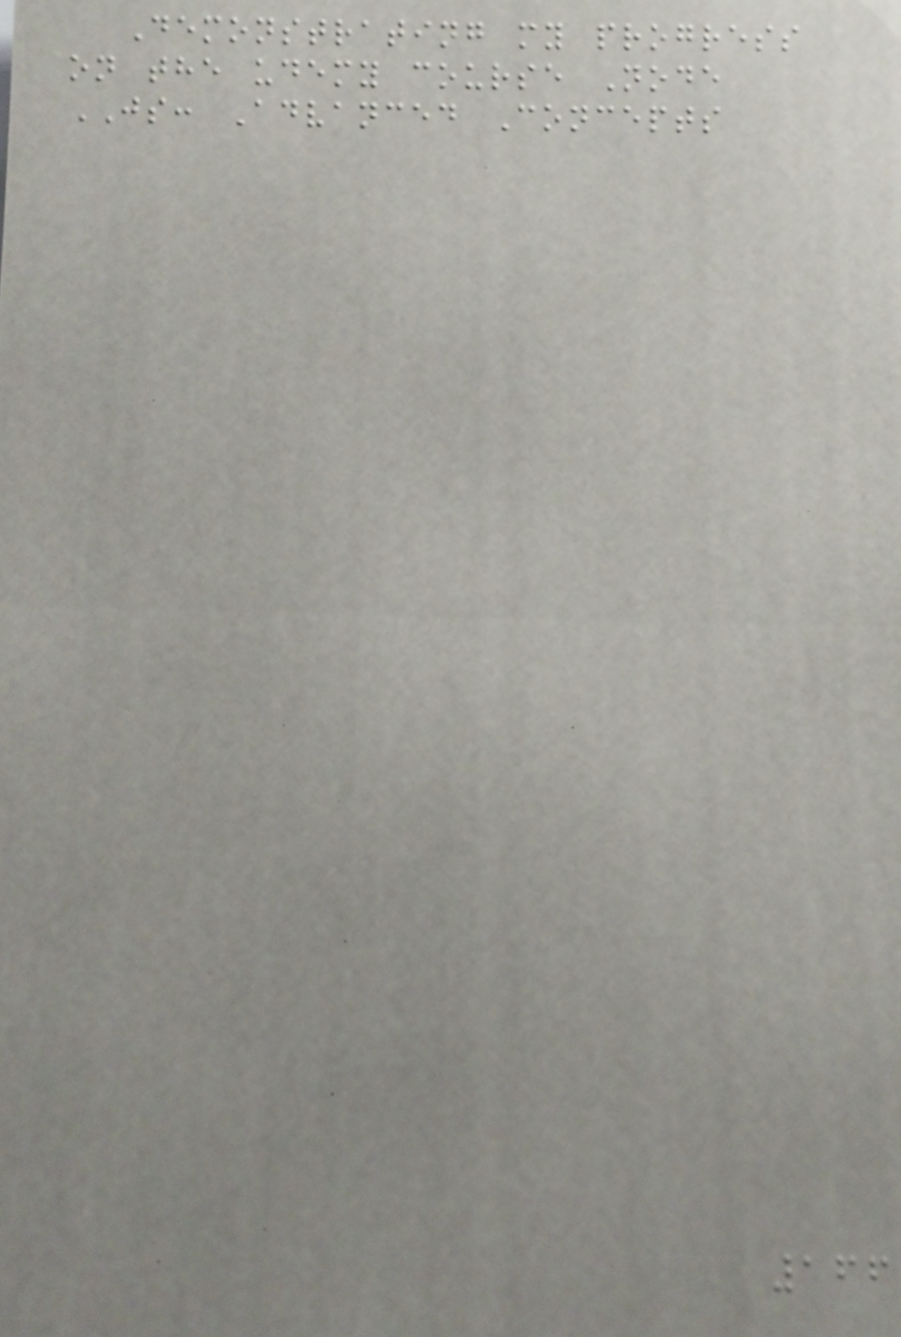Demonstrating my progress
on the udemy course Node
JS: Advanced Concepts
166
